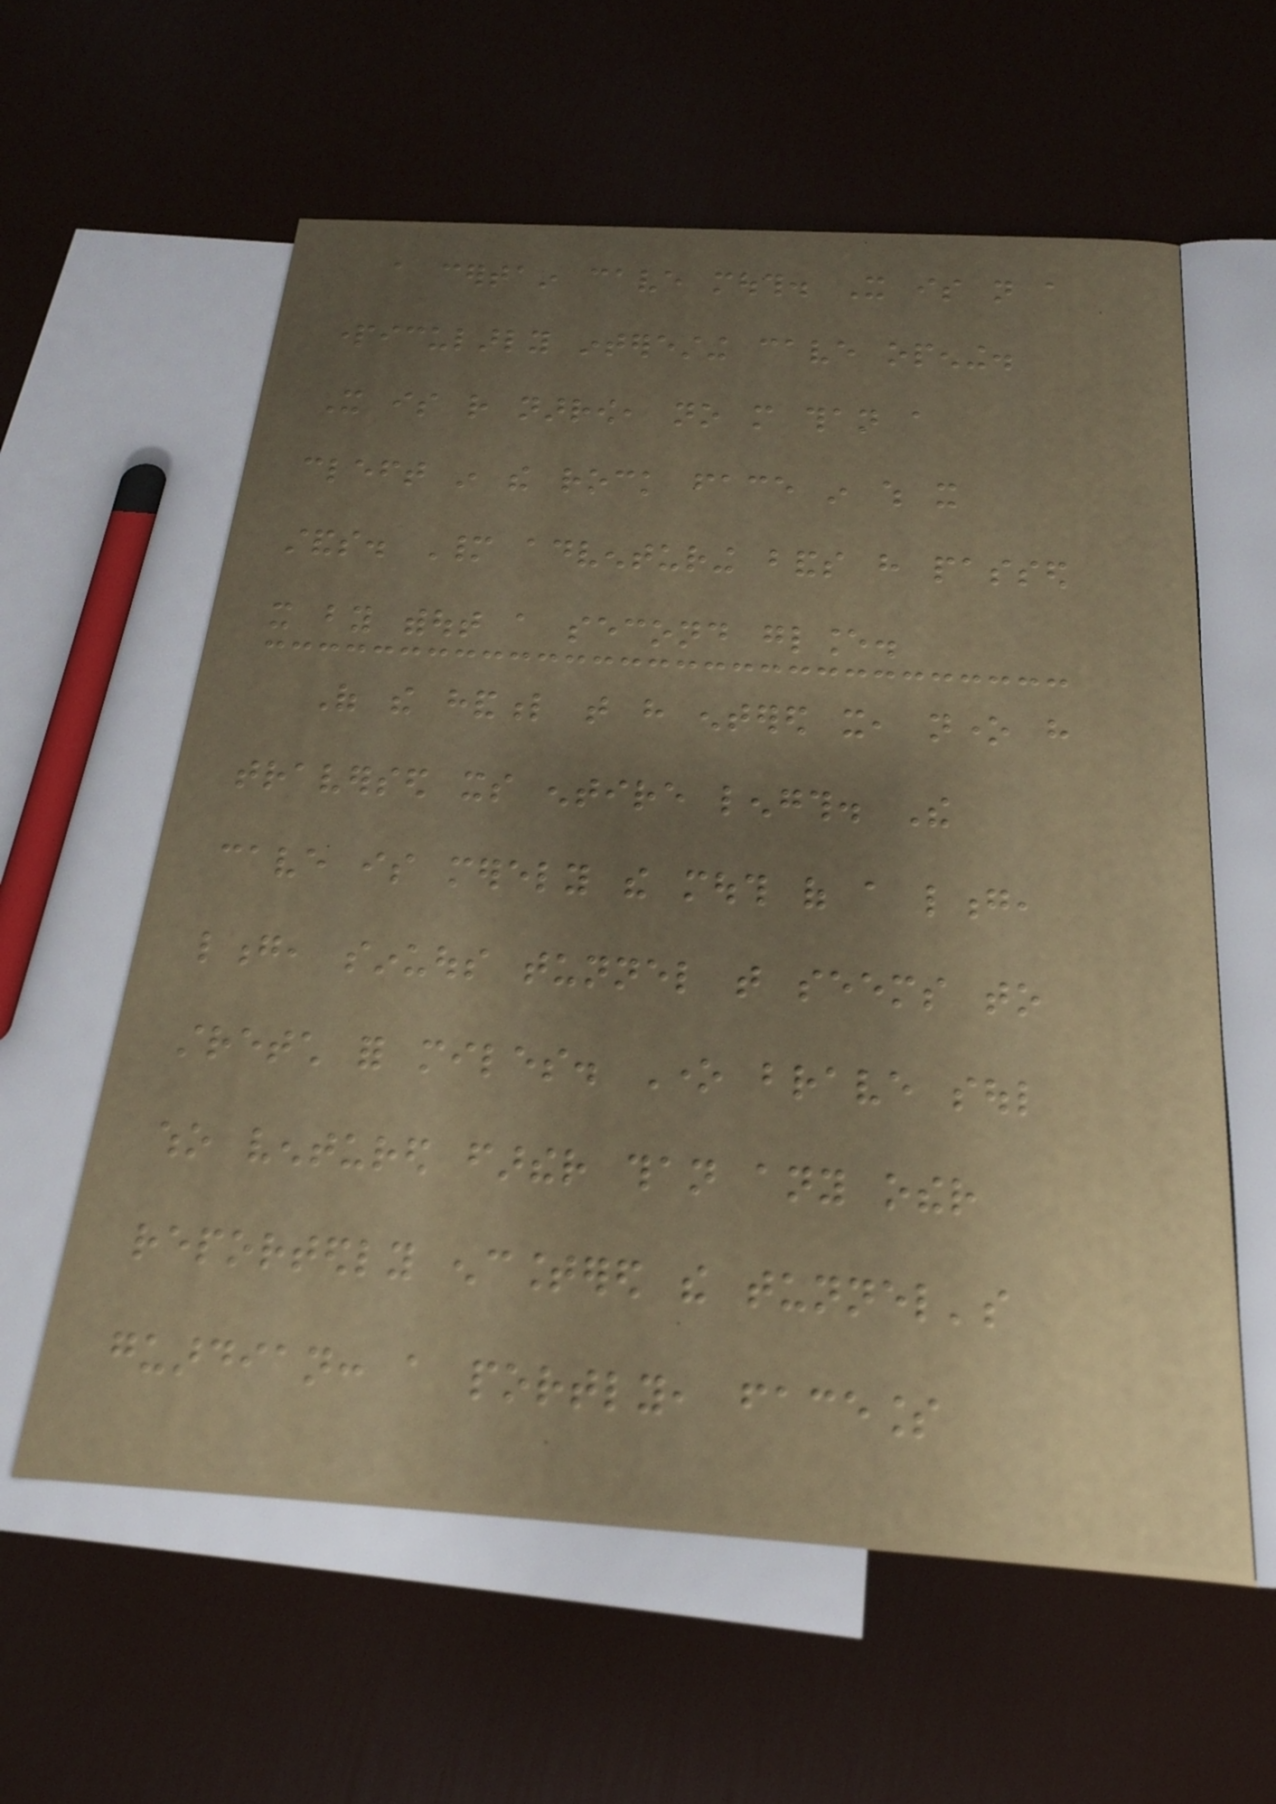a certain cave mouth. It is not a
particularly interesting cave opening.
It is rather narrow, no more than a
cleft in the rock face in which it
stands. Many adventuring bands have passed
it by without a second glance.
Of the handful that have entered it, none have
traversed its entire length. The
cave is merely the mouth of a long,
long, sinuous tunnel that seems to
stretch for miles. One brave soul
who ventured farther than any other
reportedly encountered the tunnel's
guardian: a portly, faceless
